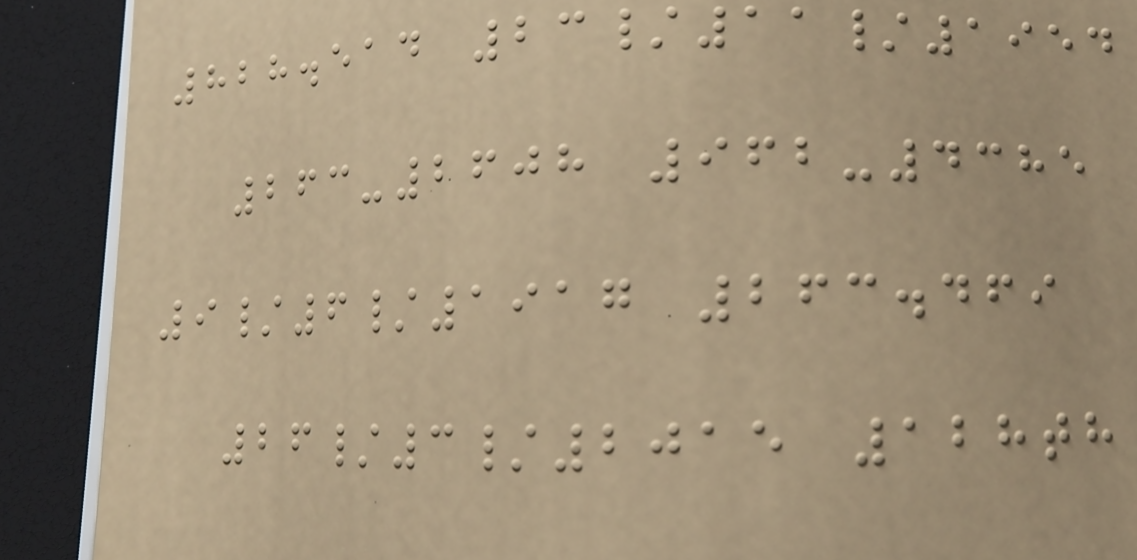828.514 23/11/1954
263-2608 962-4385
9/6/1917 263.469
26/3/2015 128th
